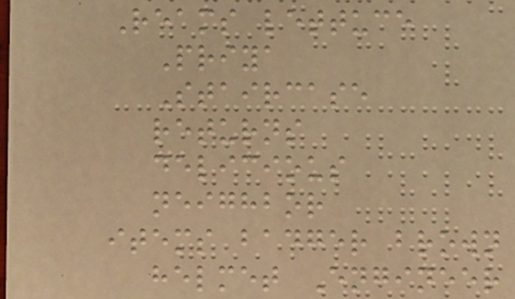Reams lettuce
Priya
Staircase
returns
delicious
neighbor
items badger brown
helmet Engineer
